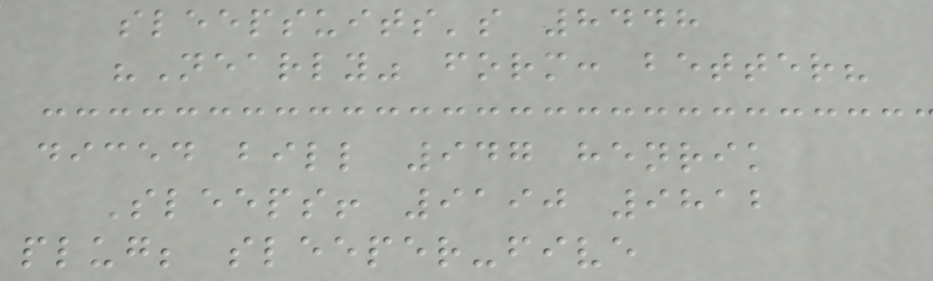sleepsuits's 8448
"Nearly" form: better?
diced bill 947 henrik
Sleeps! 9190 9812
plug; sleeper-five
